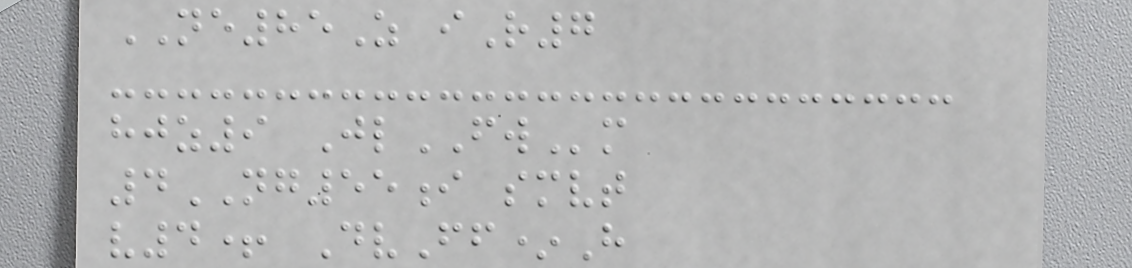NE85Z iR7
hjz9 JlFWm
4NG55i smvt
v4+ DvFf*H
